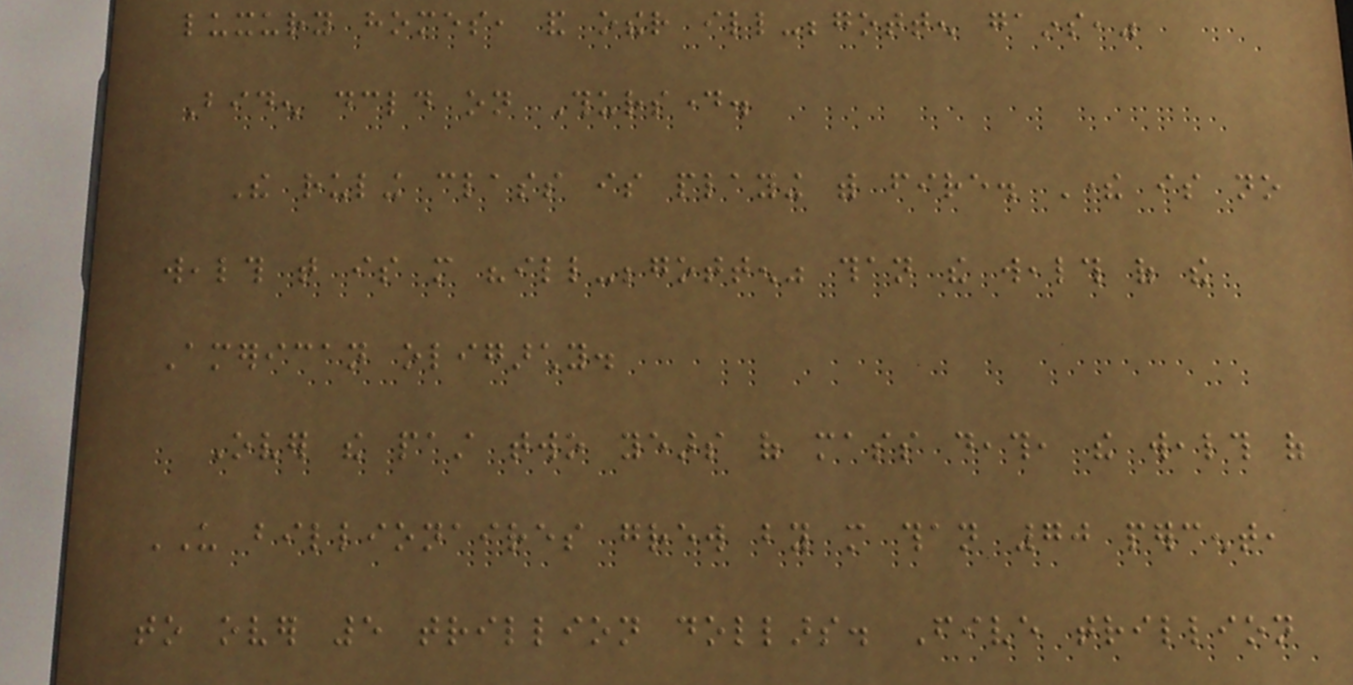luxury homes, and other ill-begotten gains,"
Biden declared on Thursday.
The ruling class is playing with fire. There is no
wealth that is more "ill-begotten" than the wealth of the
American oligarchy.
Over the past two years of mass death, the wealth of
US billionaires grew by more than 70 percent,
to over 5 trillion dollars. Five trillion
